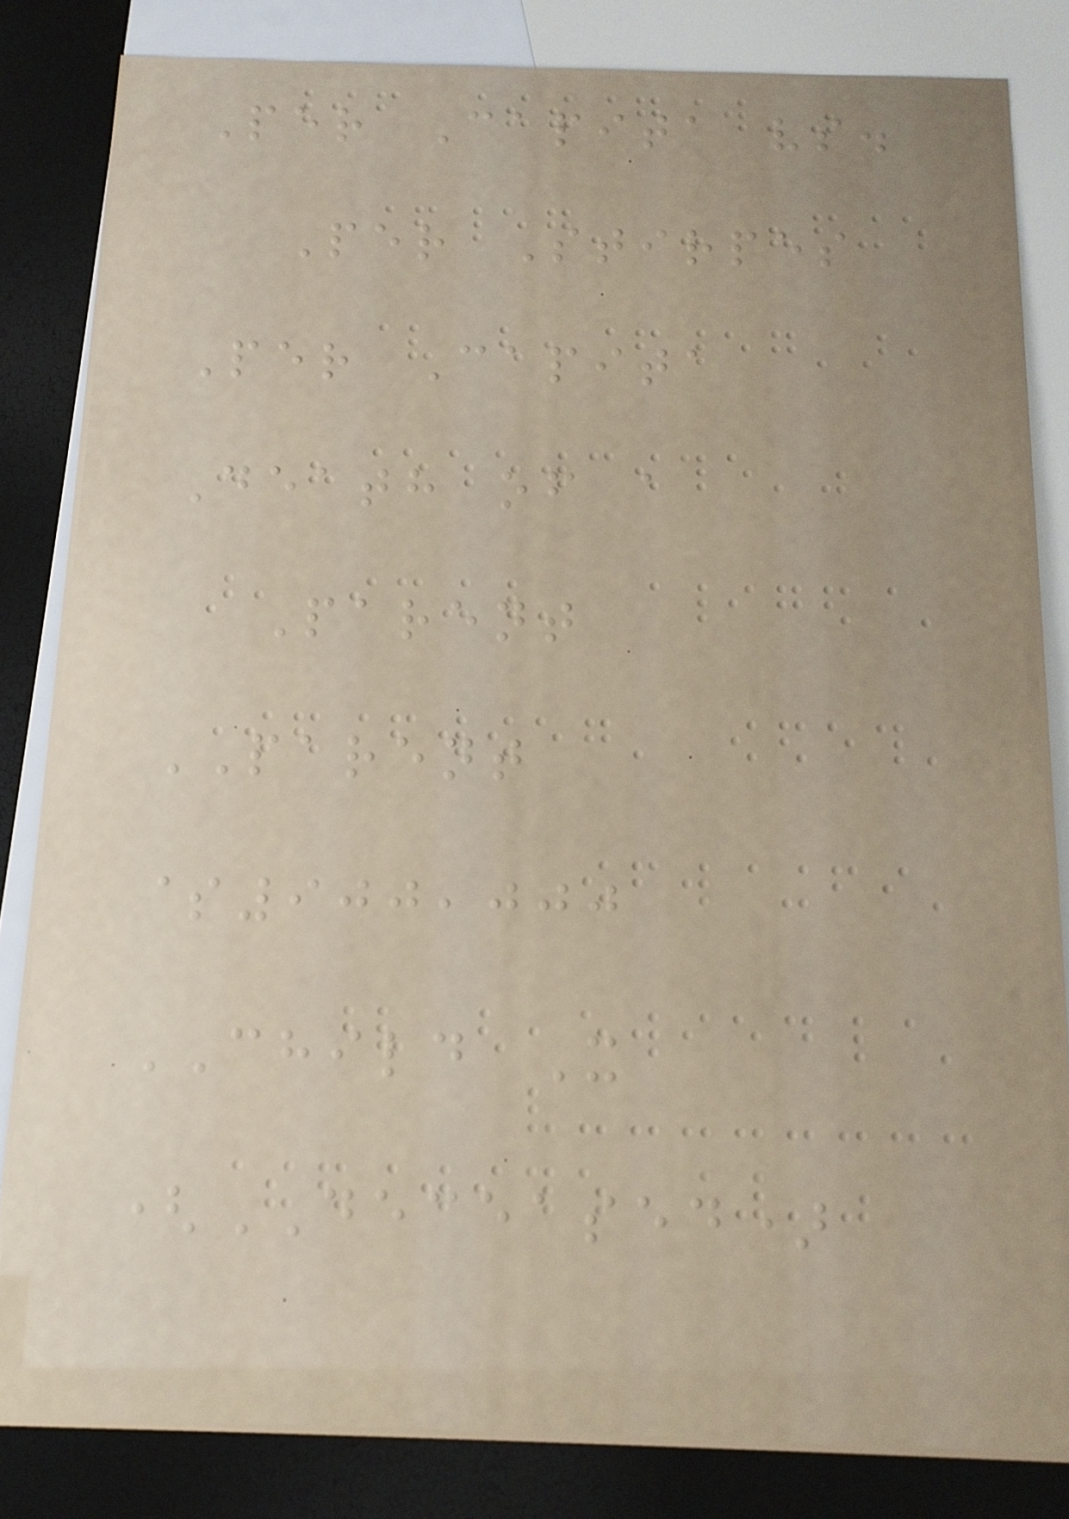Per Capita vs.
Per Stirpes
Per Capita
Death of a
Parent
PARENT
$900,000
CHILD X
(DECEASED)
